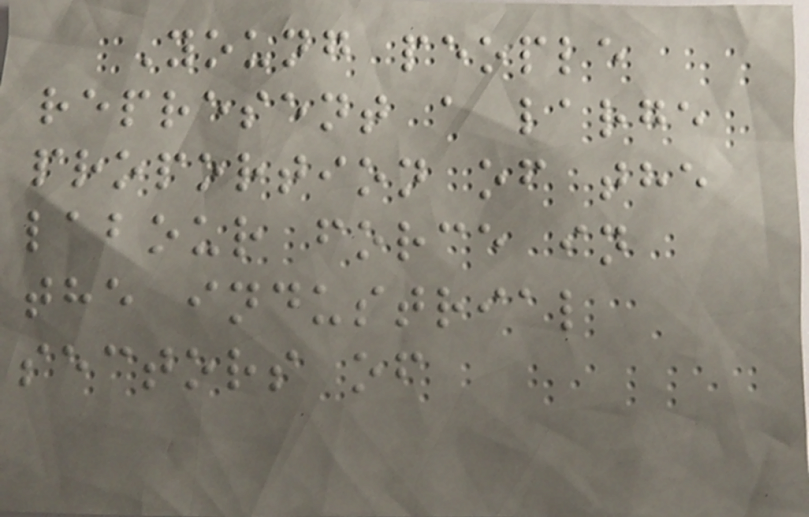Young people
represent a large
proportion of the
labour force in
the industrial
sectors of
